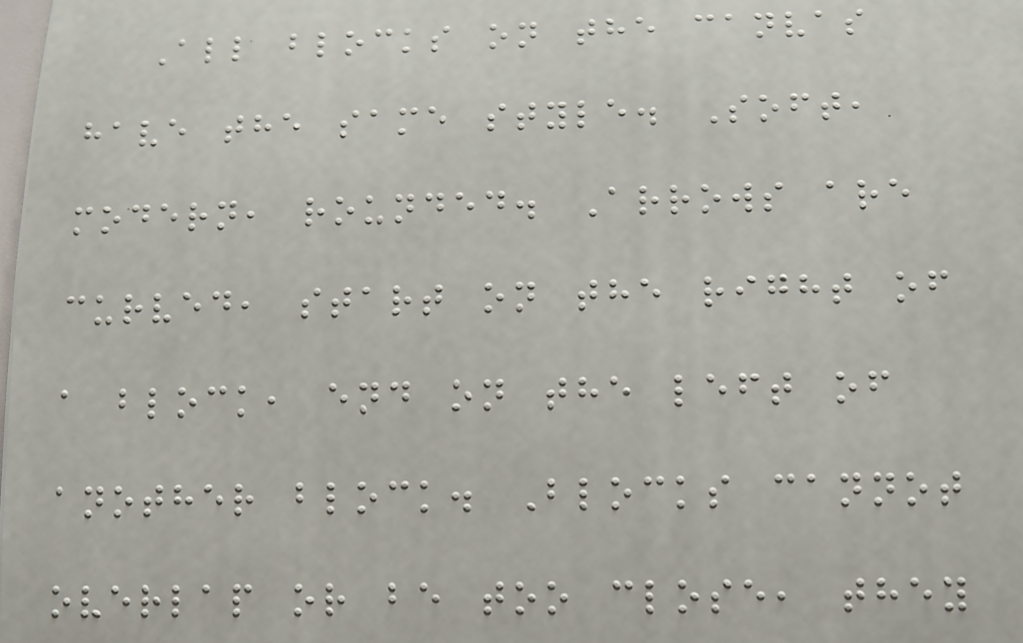All blocks on the canvas
have the same style. Soft,
modern, rounded. Arrows are
curved, start on the right of
a block, end on the left of
another block. Blocks cannot
overlap or be too close, they
